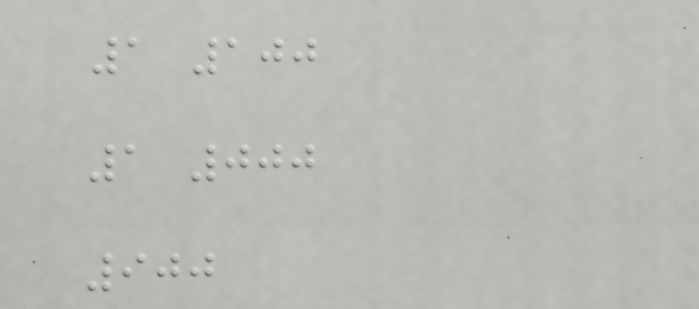1 100
1 000
900
